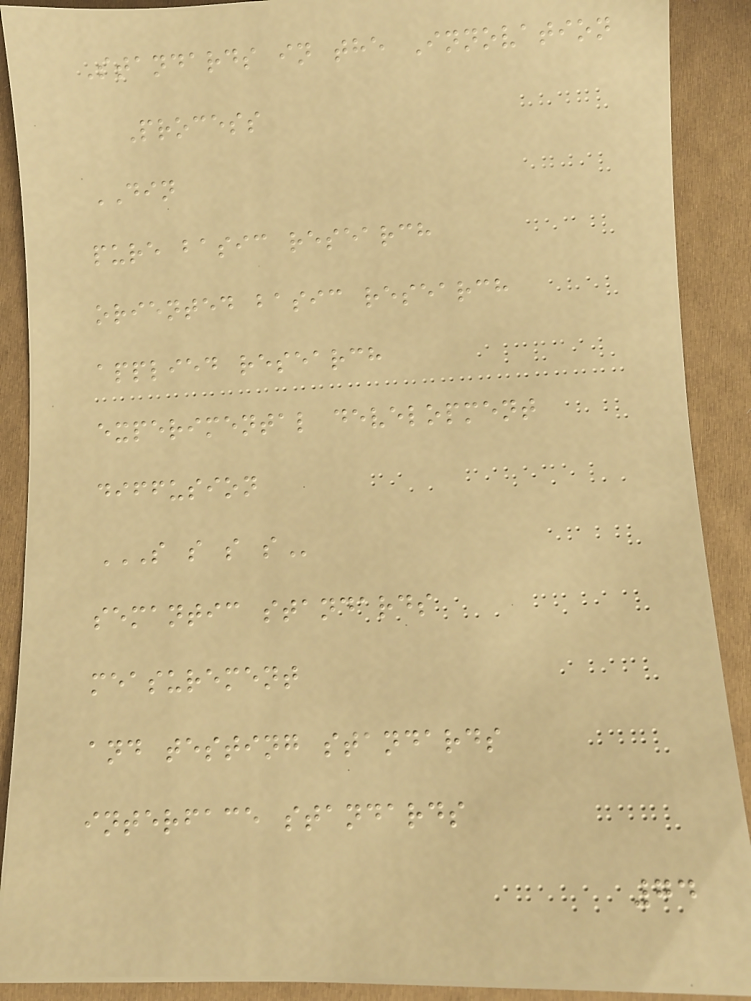Standards in the Innovation
Process
DIN
pure basic research
oriented basic research
applied research
experimental development
diffusion
S S S S
semantic standards
measurement
and testing standards
interface standards
74
